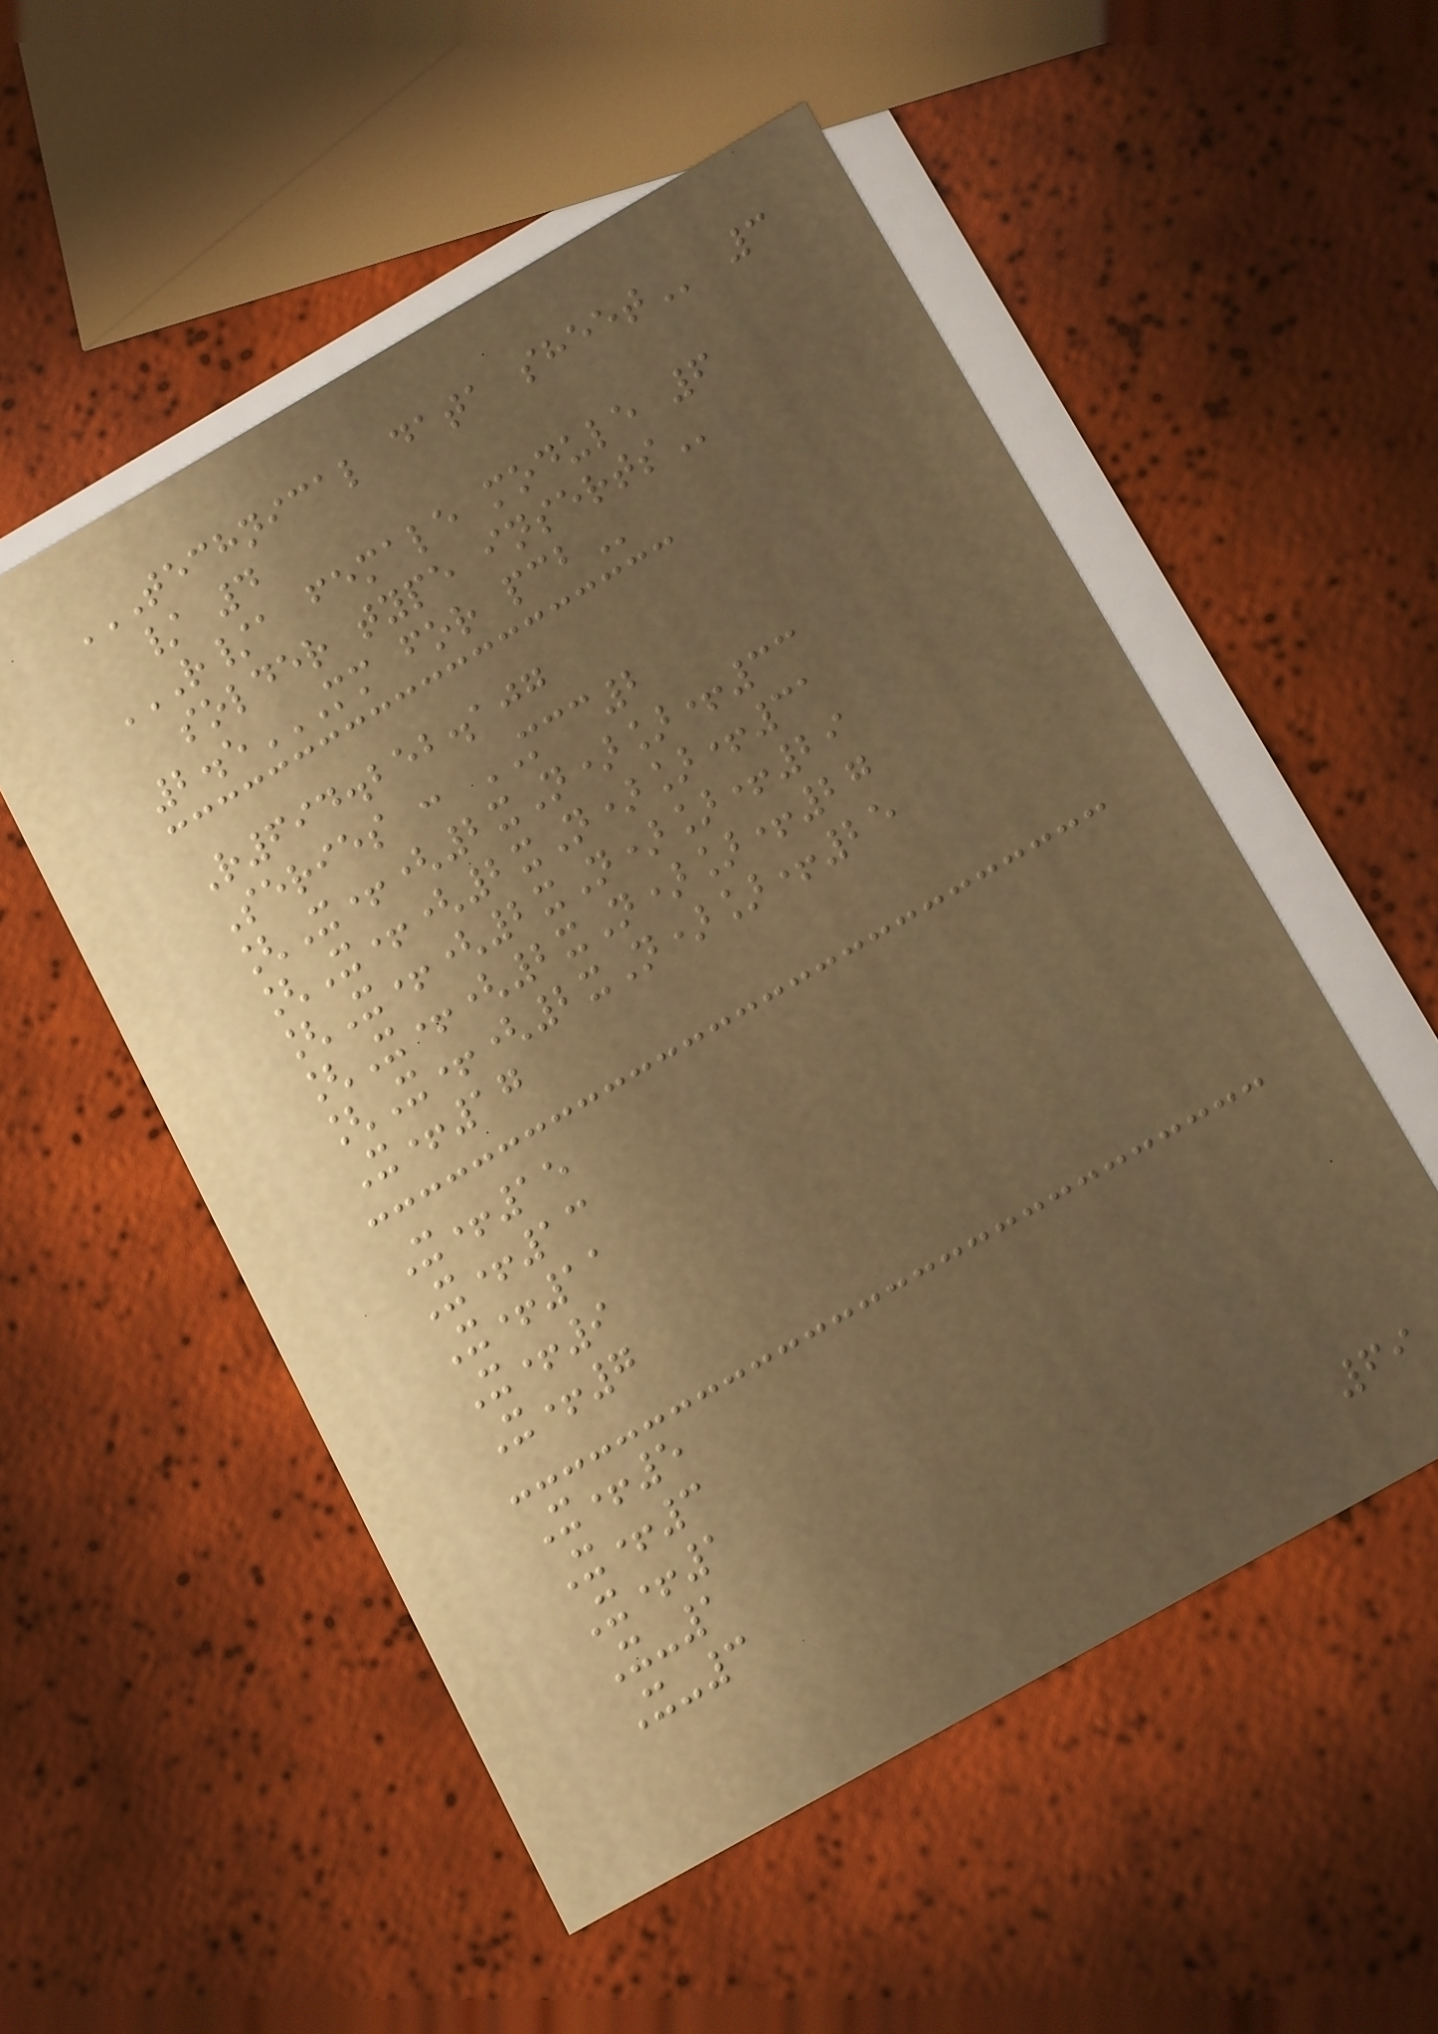TECHNICAL DATA SHEET 3
/ 4
R/A FEMALE MODULE 6
SOLDER TYPE INSERTS
2.5MM FOR PCB
R694.252.107
Series : MCC2
[X+(2xN)]+33
[X+(2xN)]+31
[X+(2xN)]+29
[X+(2xN)]+27
[X+(2xN)]+25
X+17
X+15
X+13
X+11
X+9
X+7
X+5
X+3
X+1
X-1
X-3
69
